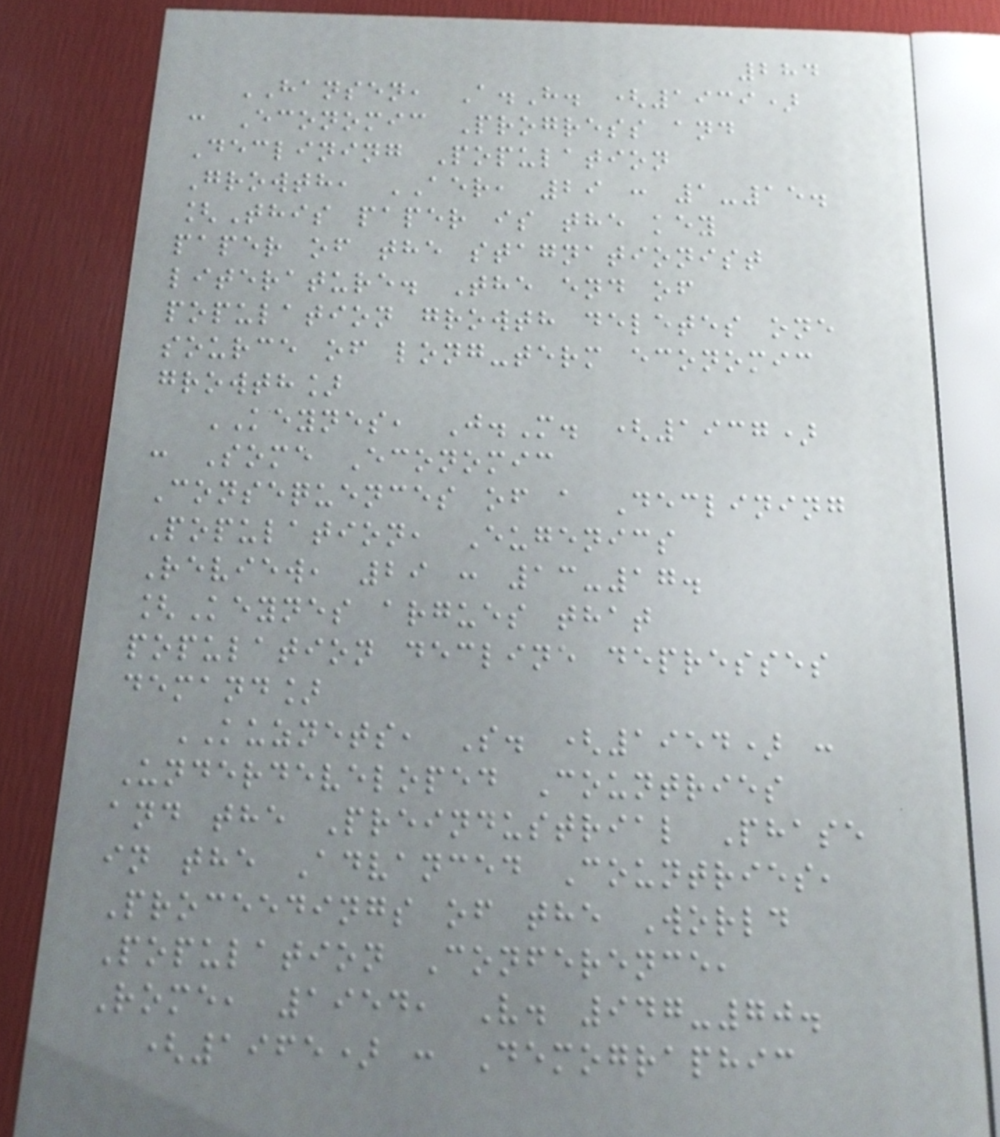284
HANSEN, A.H. (1939)
: Economic Progress and
Declining Population
Growth, AER, 29 : 1-15.
[This paper is the key
paper of the stagnationist
literature. The end of
population growth deletes one
source of long-term economic
growth]
KEYNES, J.M. (1937)
: Some Economic
Consequences of a Declining
Population, Eugenics
Review, 29 : 13-17.
[Keynes argues that
population decline depresses
demand]
KUZNETS, S. (1954) :
Underdeveloped Countries
and the Preindustrial Phase
in the Advanced Countries,
Proceedings of the World
Population Conference,
Rome, 1954, V. 947-70.
(1965) : Demographic
